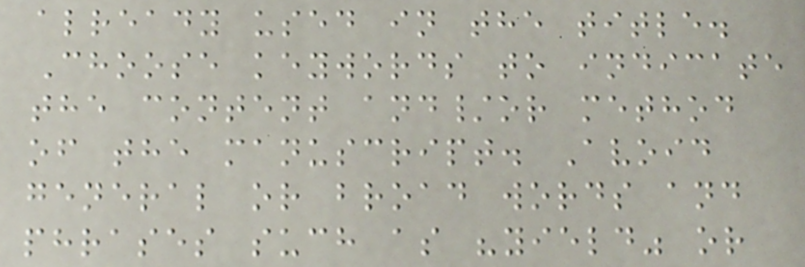already used in the title.
Choose keywords to indicate
the content and/or method
of the manuscript. Avoid
general or broad words and
phrases such as "yield" or
